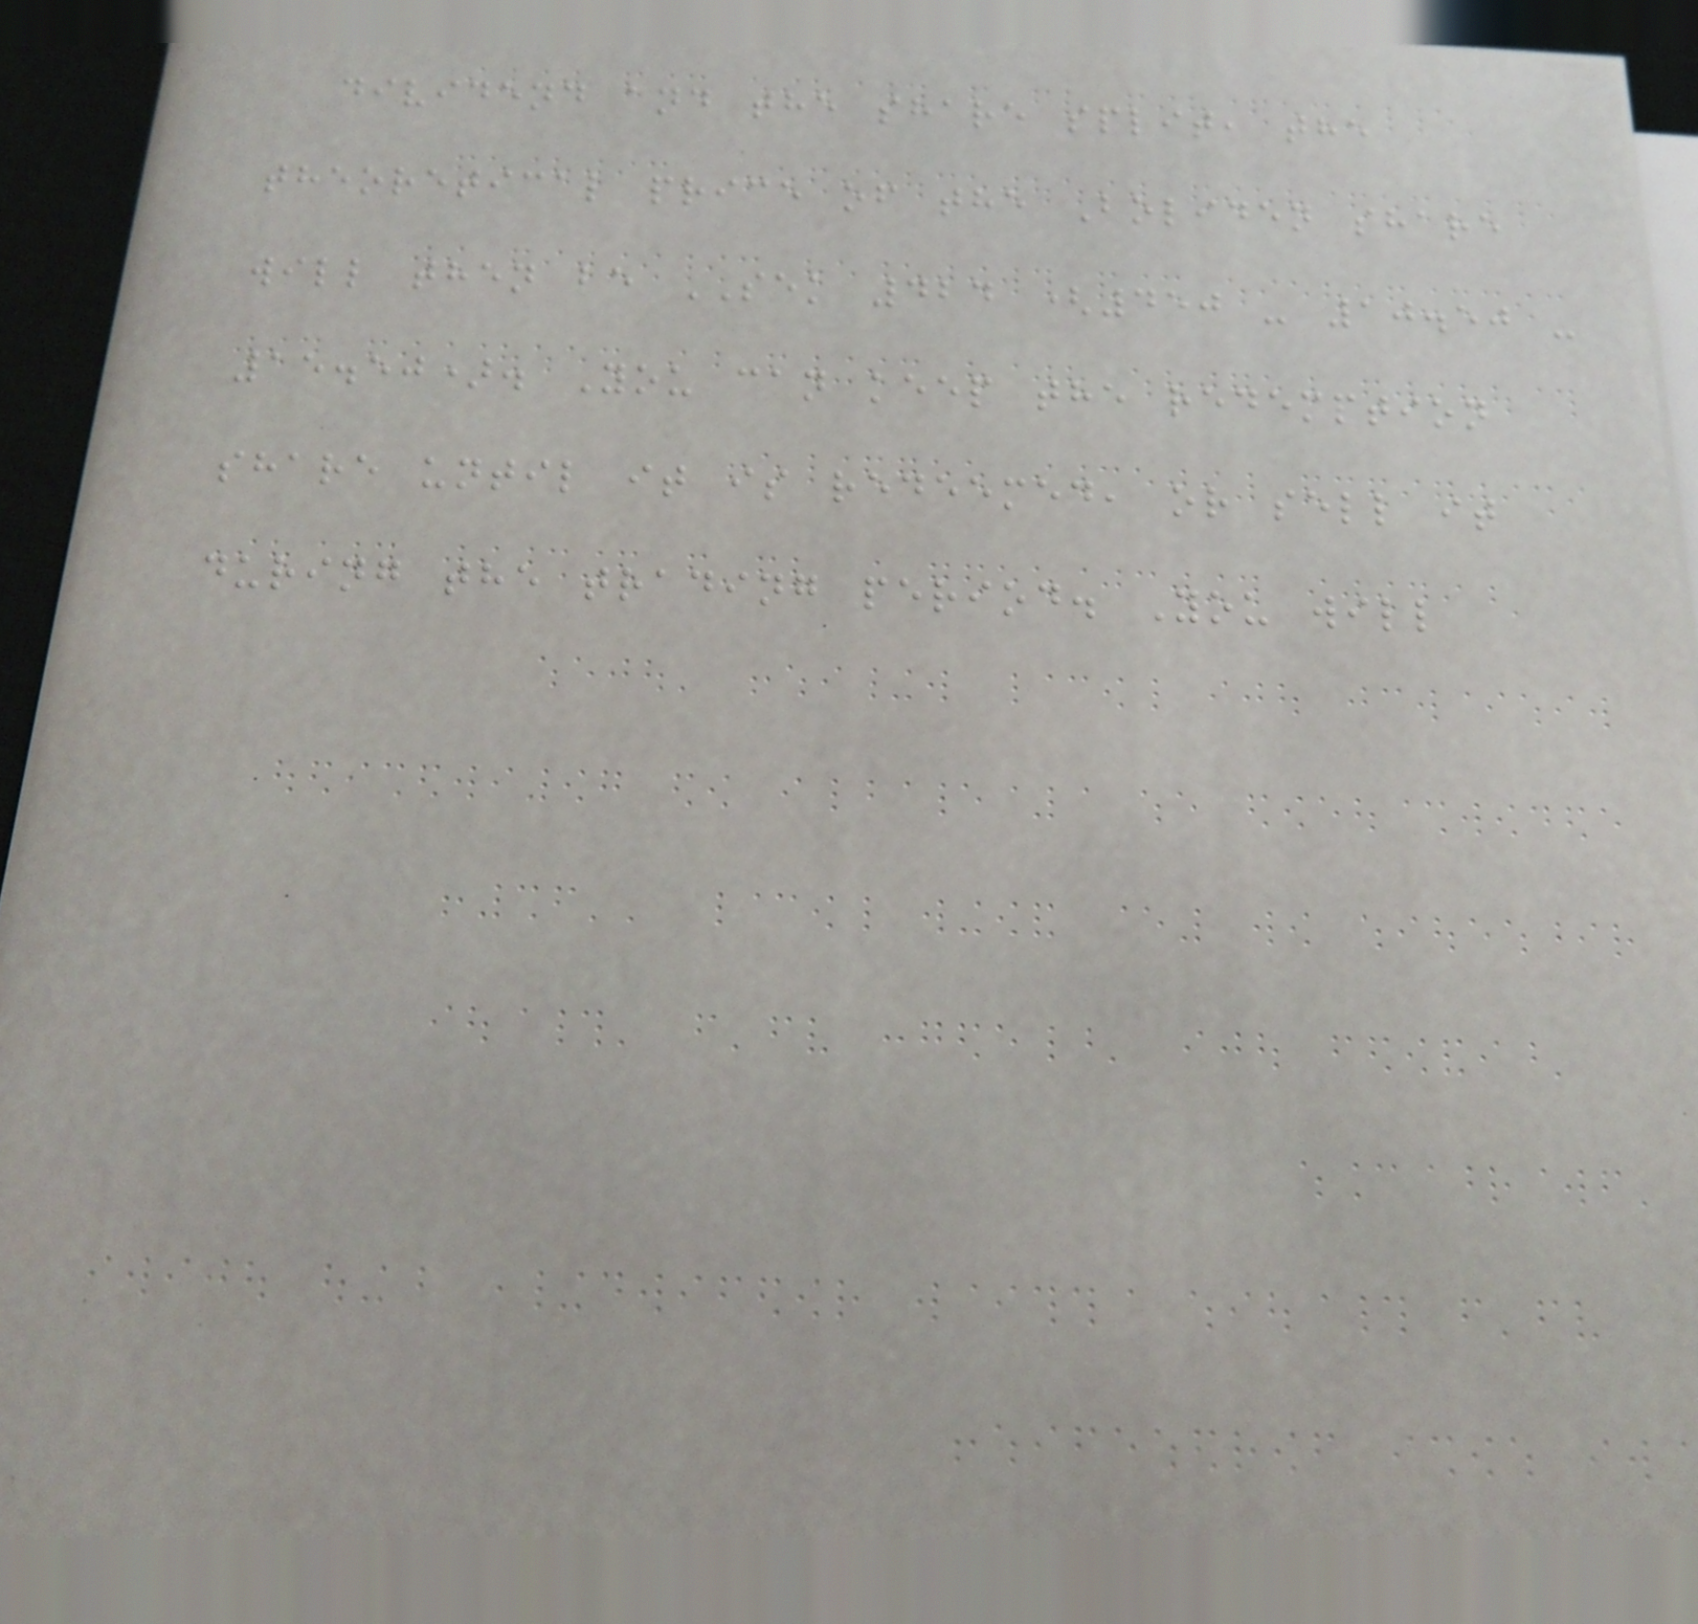dividend and the share split, the
theoretical price of the Boliden share
will then be SEK 424 (450 - 10.50 -
15.50). You can keep the redemption
share until it is redeemed, or sell it
during the trading period. You will
